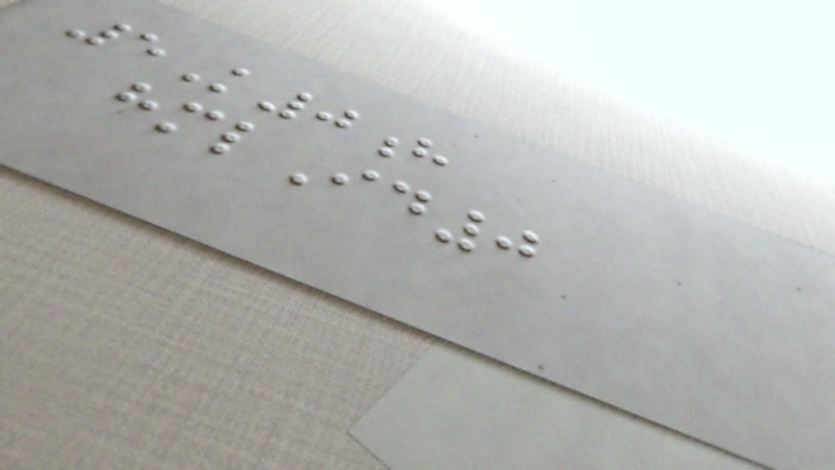5K0h
hmlId0
